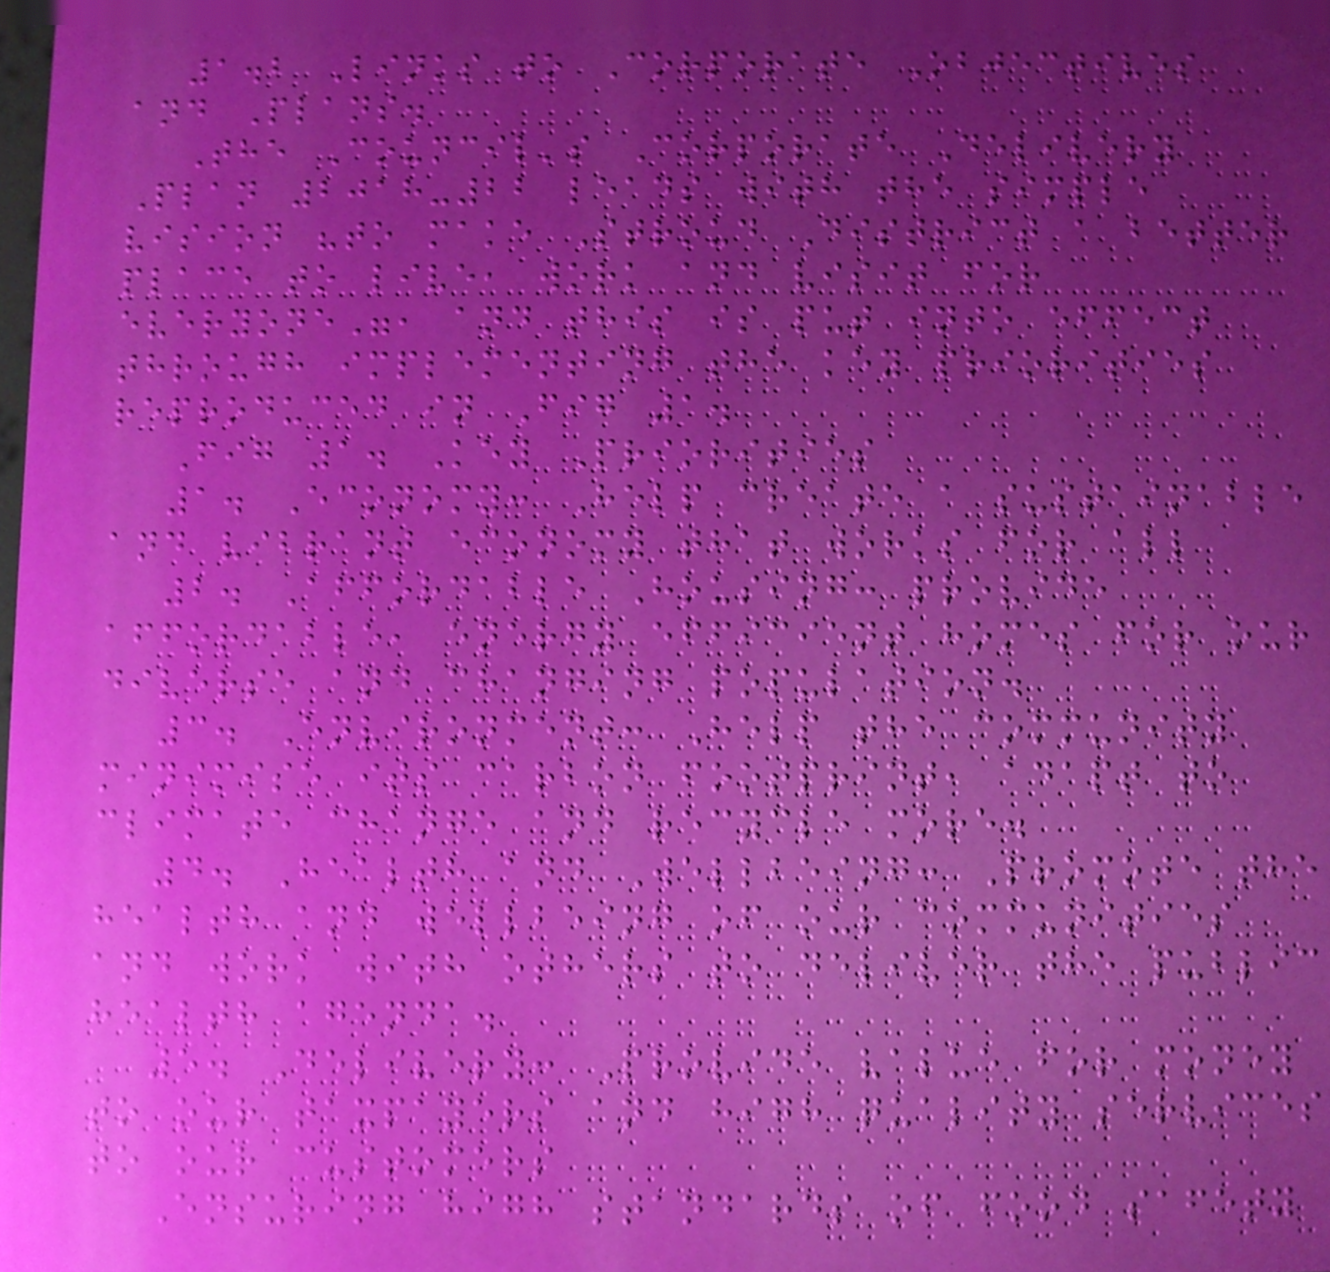1.2 Links to Corporate Objectives
and Plans.
The Council's Corporate Delivery
Plan 2018-22 leads with the simple
vision "to make Stroud District a better
place to live, work and visit for
everyone", and this is put into effect
through implementing the key priorities
reproduced in Fig 1.
Fig 1. Key Priorities
1. Economy: Help create a sustainable
and vibrant economy that works for all
2. Affordable Housing: provide
affordable, energy efficient homes for our
diverse and changing population.
3. Environment: Help the community
minimise its carbon footprint, adapt to
climate change and recycle more.
4. Health and Wellbeing: Promote the
health and wellbeing of our communities
and work with others to deliver the public
health agenda.
5. Delivery: Provide value for money
to our taxpayers and high quality services
to our customers
Ensuring high standards of food safety
